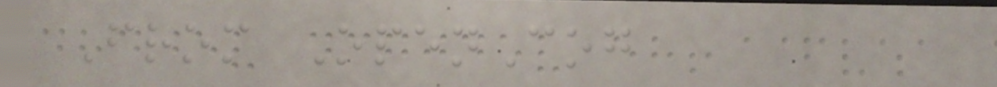From OpenCog
